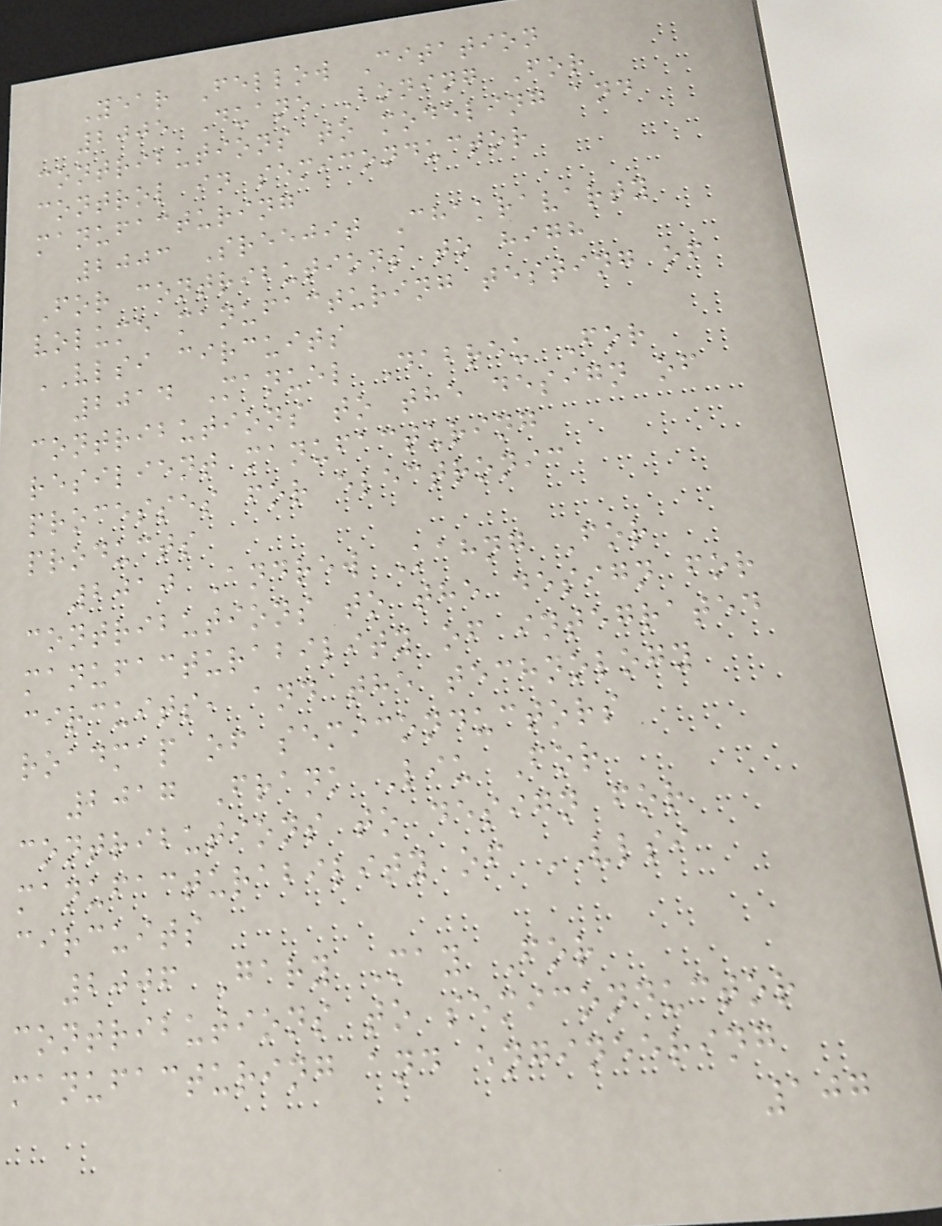Year Fellow Citation
2005 Duane Boning For
contributions to modeling and
control in semiconductor
manufacturing
2003 Sreejit Chakravarty
For contributions to high
volume manufacturing testing of
VLSI circuits
2014 Manuel Dabreu For
contributions to the design of
resilient manufacturing
processes for electronic
products
2010 Andrew Kahng For
contributions to the design for
manufacturability of integrated
circuits, and the technology
roadmap of semiconductors
2017 Frank Liu For
contributions to design for
manufacturability of VLSI
circuits
2006 Gary May For
contributions to semiconductor
manufacturing and engineering
107
